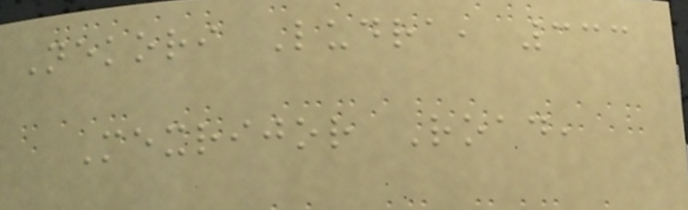Nekori Ludra, 333
Mexrijor Road,
